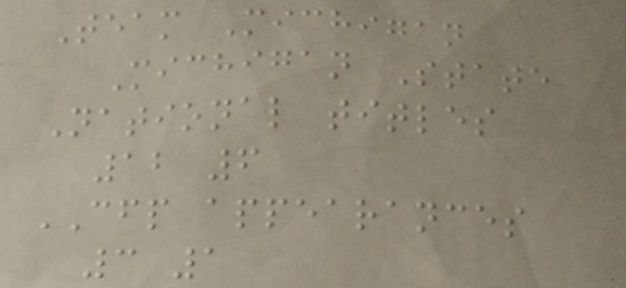Team Michigan
Michigan State
National titles
12 6
CFP appearances
3 1
